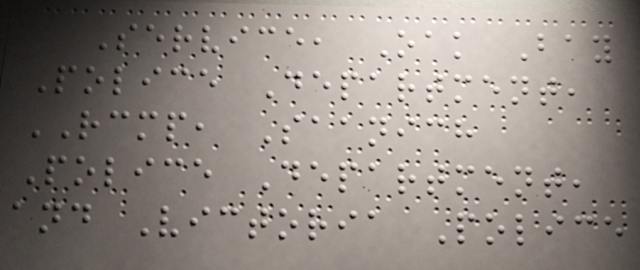Service, Oak Bay
Police Department,
RCMP, Saanich
Police Department,
and Victoria Police
